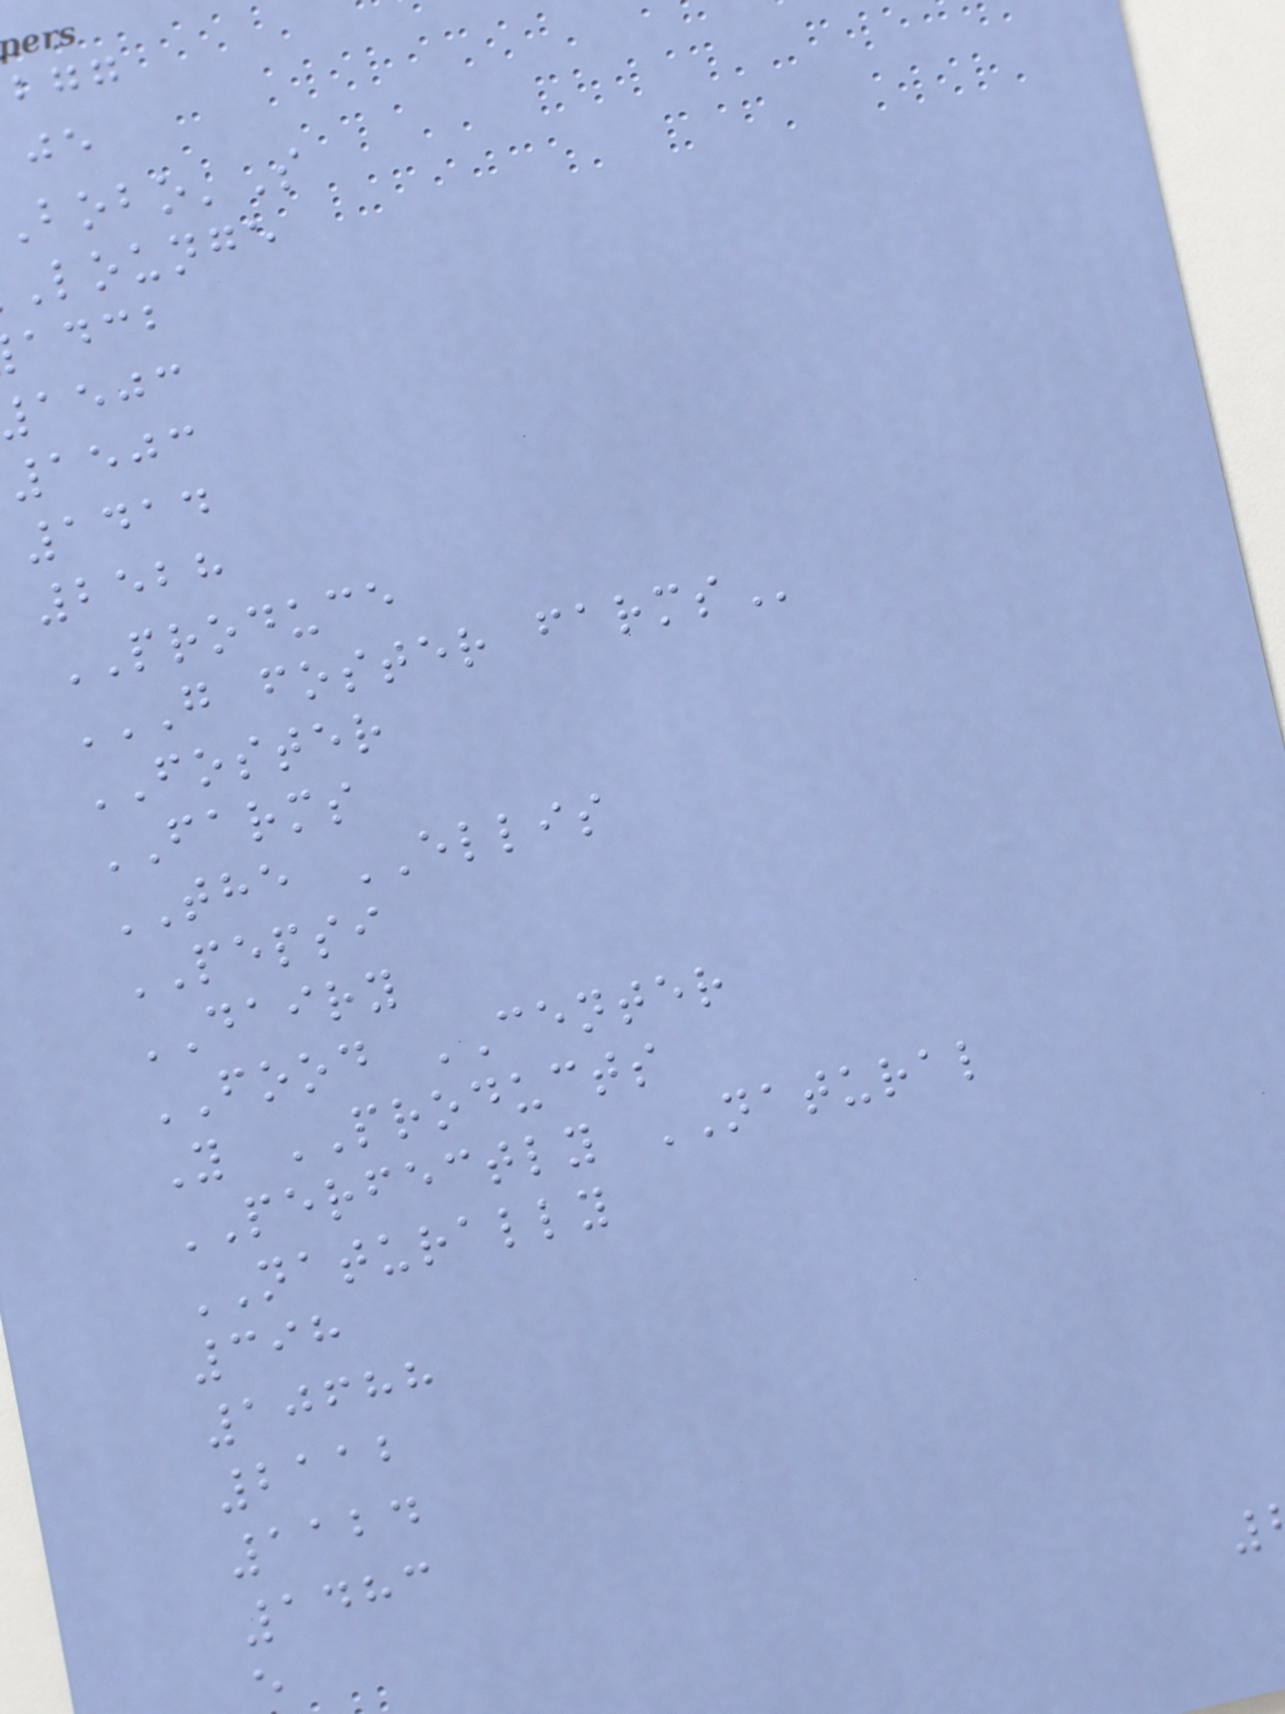lounge
adcb
aejc
1503
1414
2528
PRODUCE
G FOSTER FARMS
FOSTER
FARMS
THE ELLIS
PEPSI
DAIRY
FOOD CENTER
Y PRODUCTS
PERFECTLY NATURAL
NATURALLY
398
10688
2112
1124
1483
e
